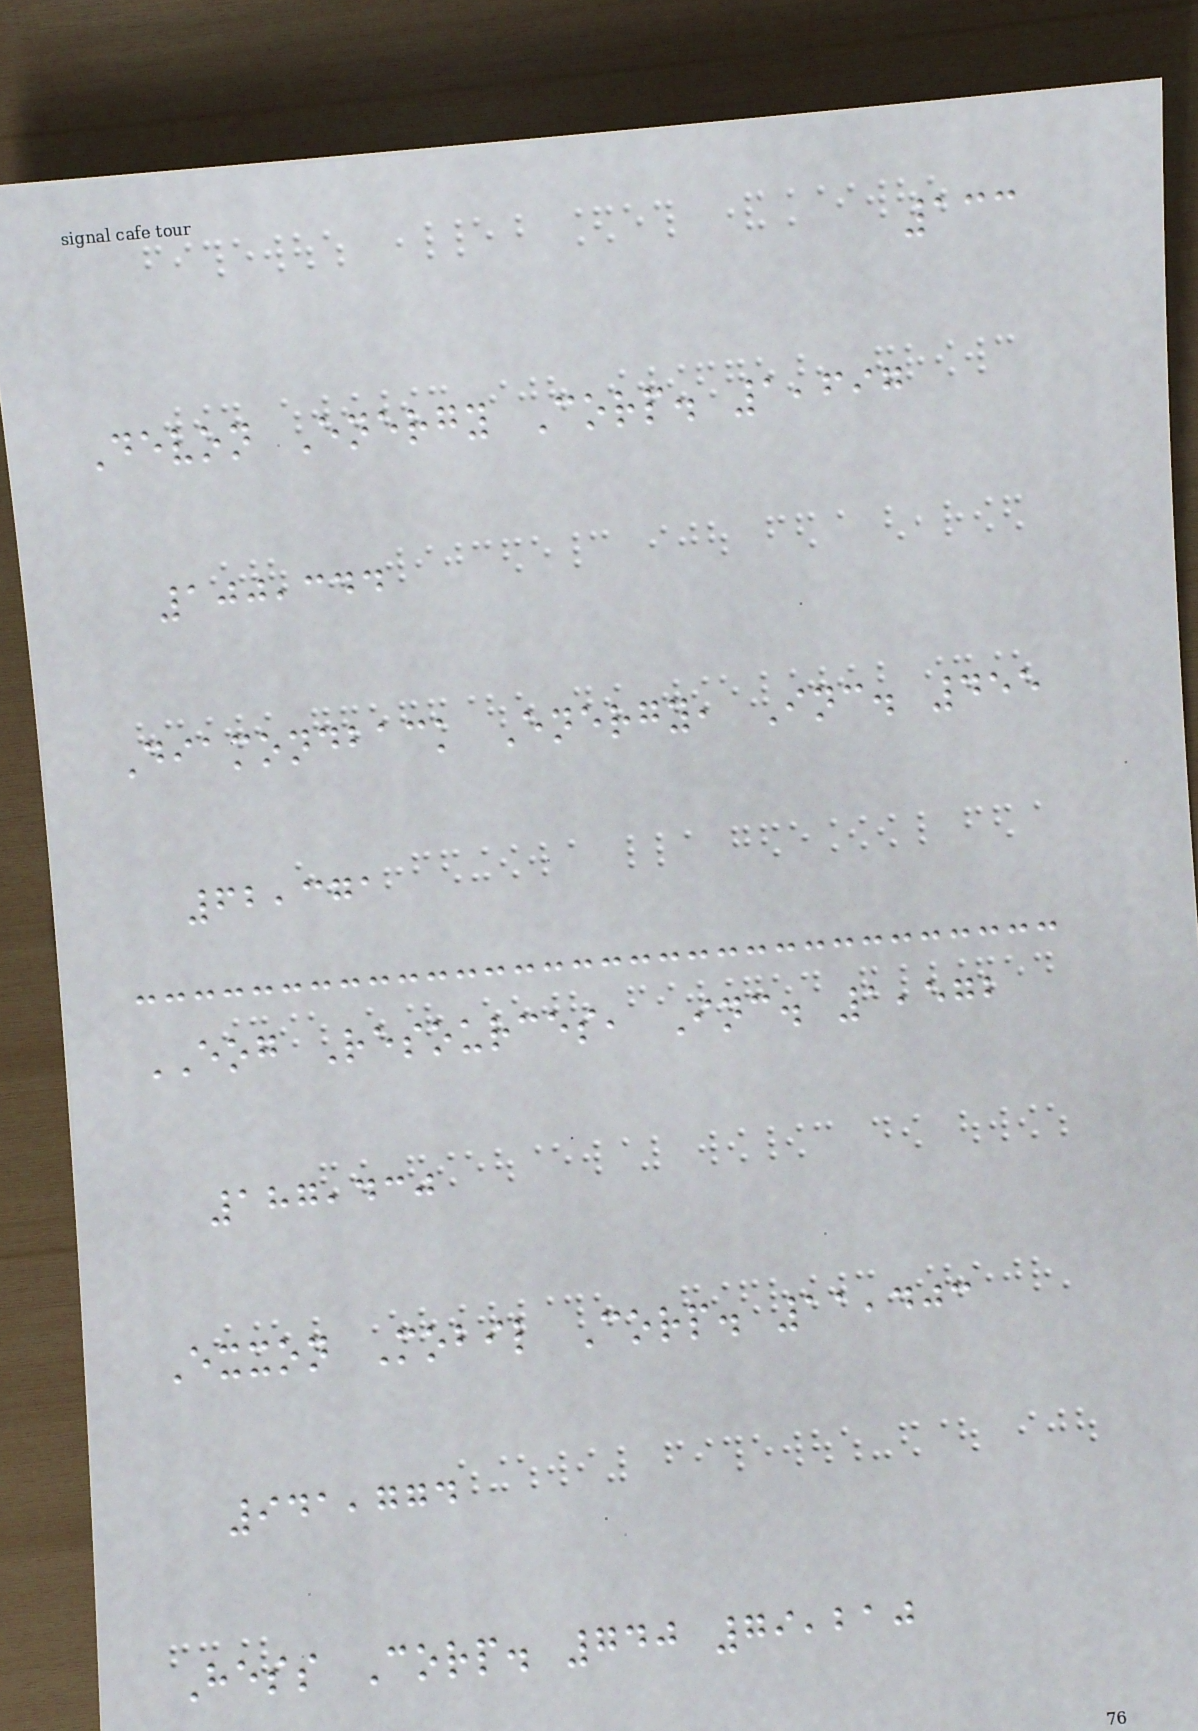133
Devon Energy Corp. 1,697
100,344
Diamondback Energy, Inc. 455
62,371
EOG Resources, Inc. 1,572
187,430
Exxon Mobil Corp. 11,403
941,774
Hess Corp. 740 79,210
